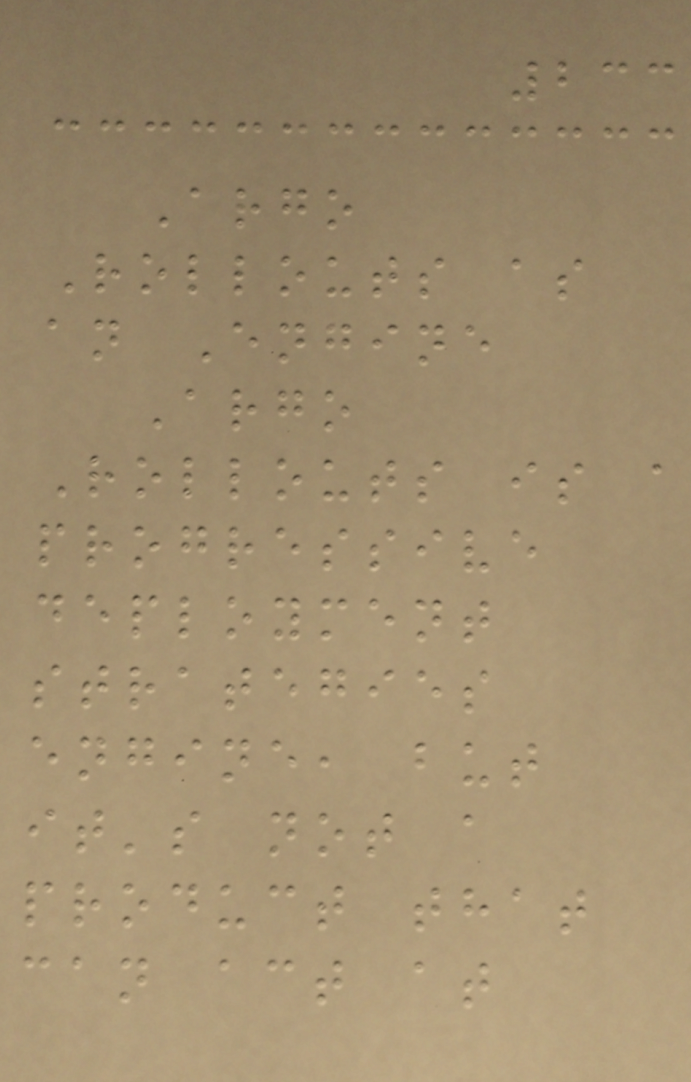233
Argo
Rollouts as
an Engine
Argo
Rollouts is a
progressive
deployment
strategies
engine, but
it's not a
product that
can act at
